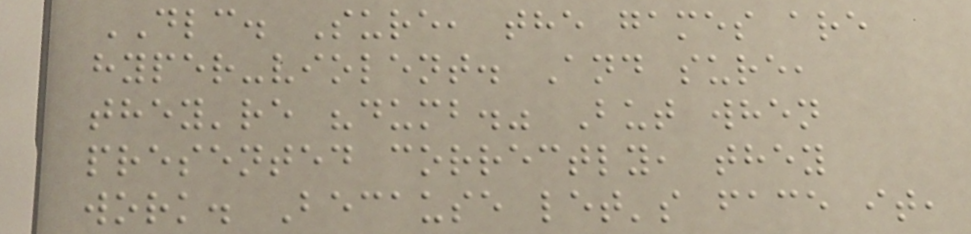DLC. Sure, the games are
hyper-violent. And sure,
they're "dumb." But when
presented correctly, they
work. Because let's face it,
